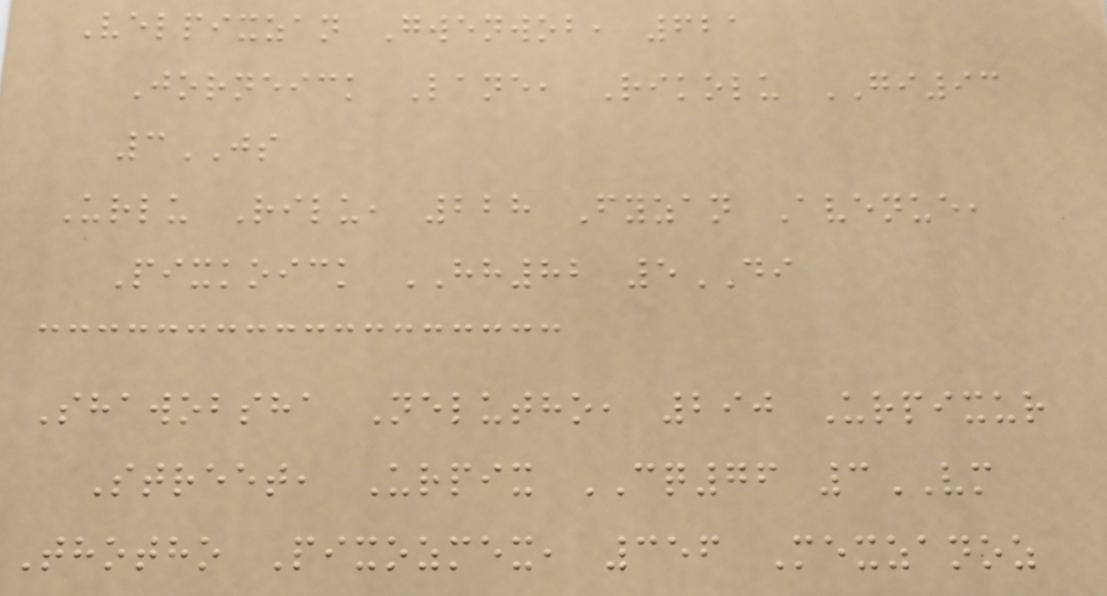Velpixzan Gwenwob, 621
Jorneick Lane, Rikolu GI93
3JS
Urlu Rilu, 228 Fyzan Avenue,
Pixkoick HH82 5DI
Shawobsha Nelutho, 290 Urpixur
Street, Urpix CQ76 3VM
Thotho Pixozmex, 356 Mexzanoz
